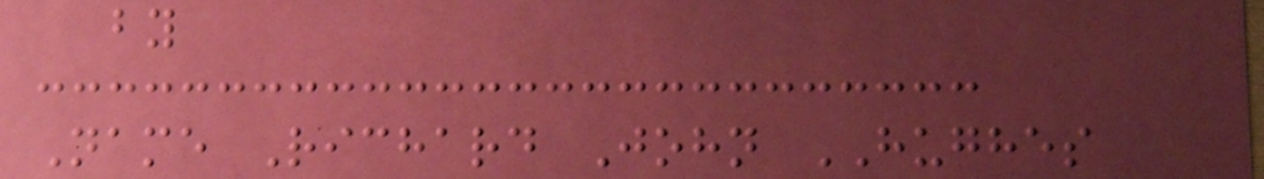by
Name Richard John HUGHES
